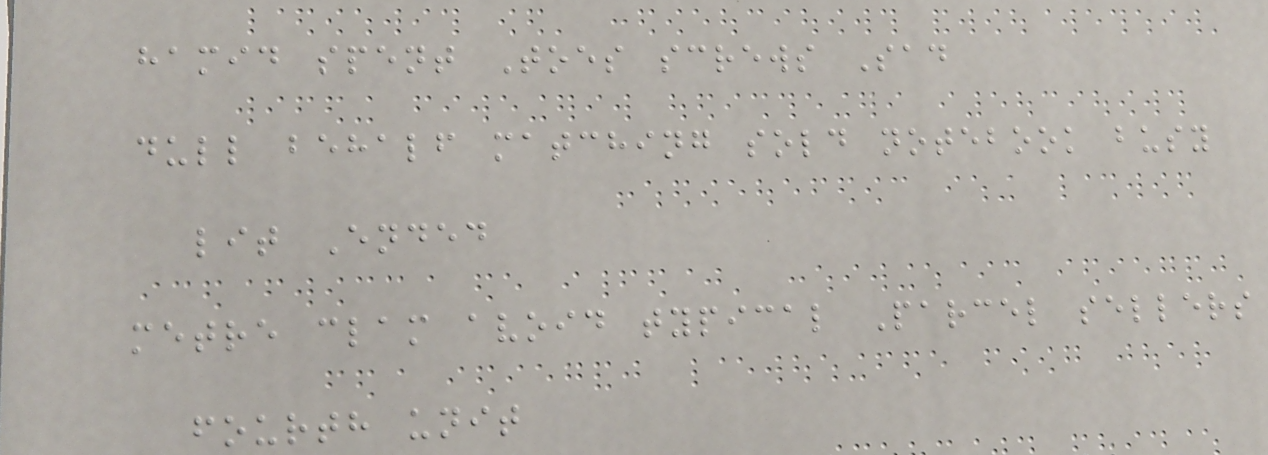hamid spent Toes screws Sad
dull behalf matching sold notebook busy
lit Ended
metre clam avoid typical Parcel sellers
fourth unit
